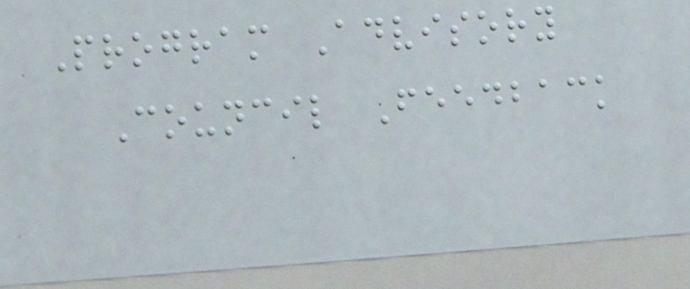Program Advisory
Council Feedback
